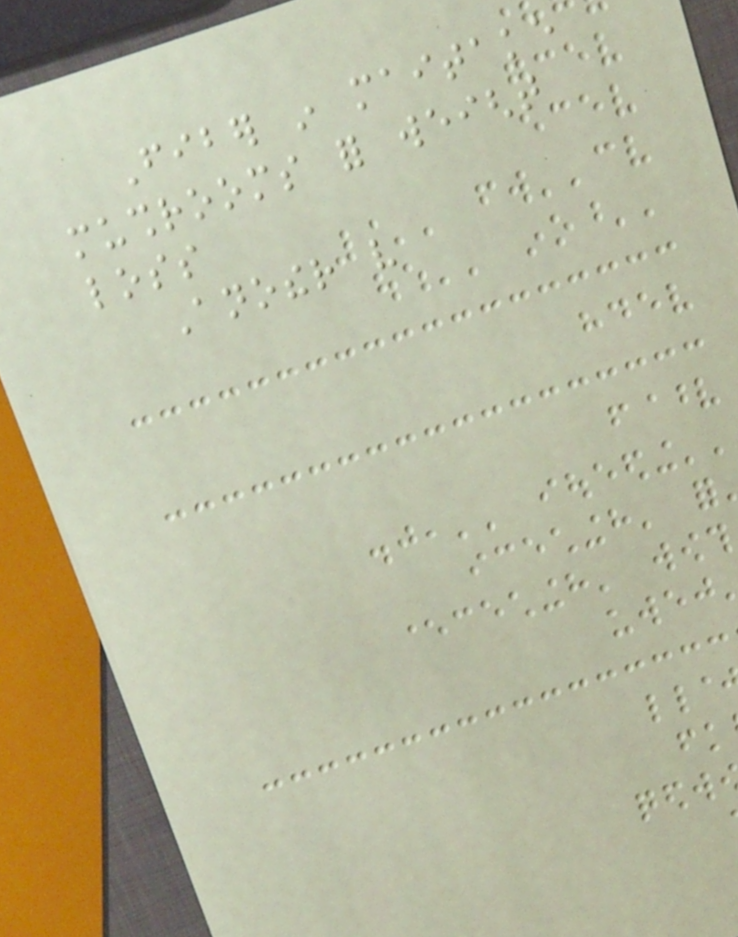Fiber in maitake
mushrooms for weight
loss
Another very
